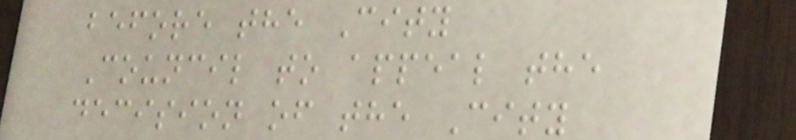before the City
Council to appeal the
decision of the City
